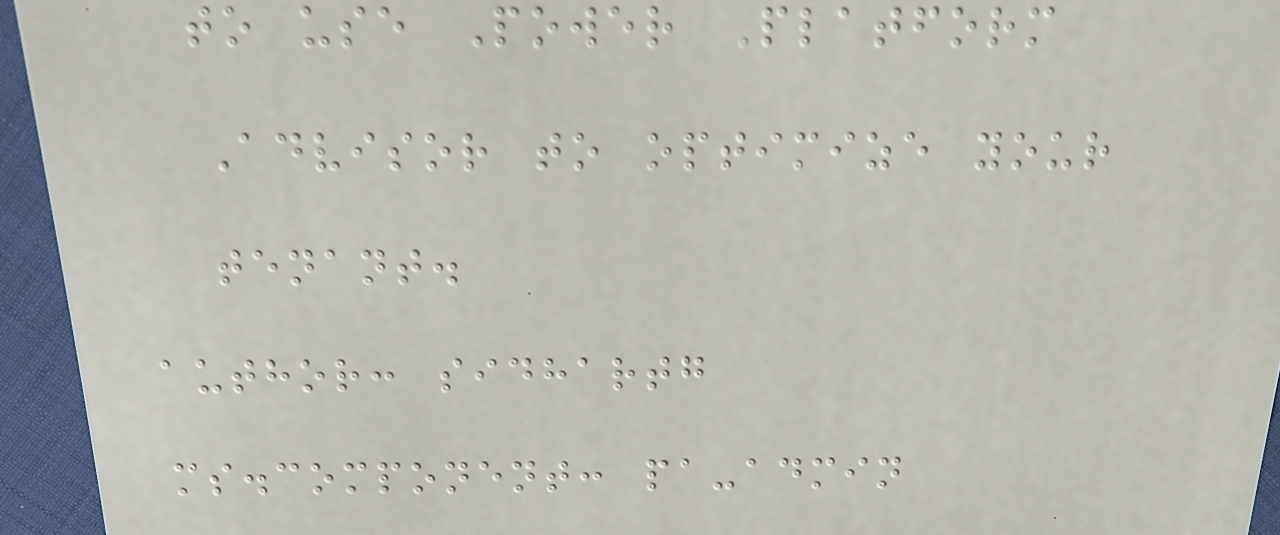to use Power Platform
Advisor to optimize your
tenant.
author: sidhartg
ms.component: pa-admin
